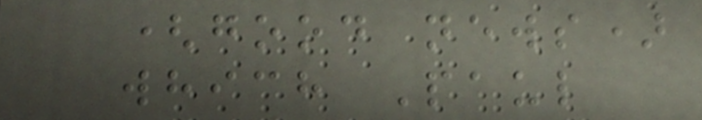(good news)
which Paul
